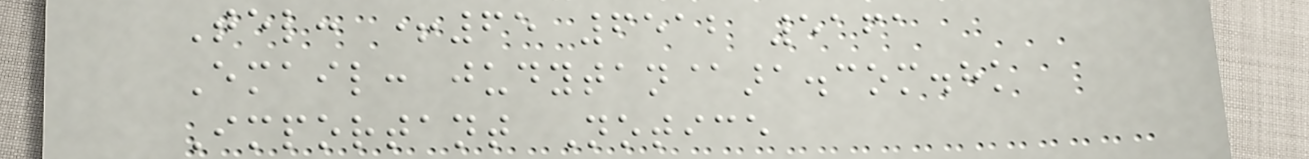Tel: +65 6512 5161
Email: judytan@ara.com.hk
Important Notice
